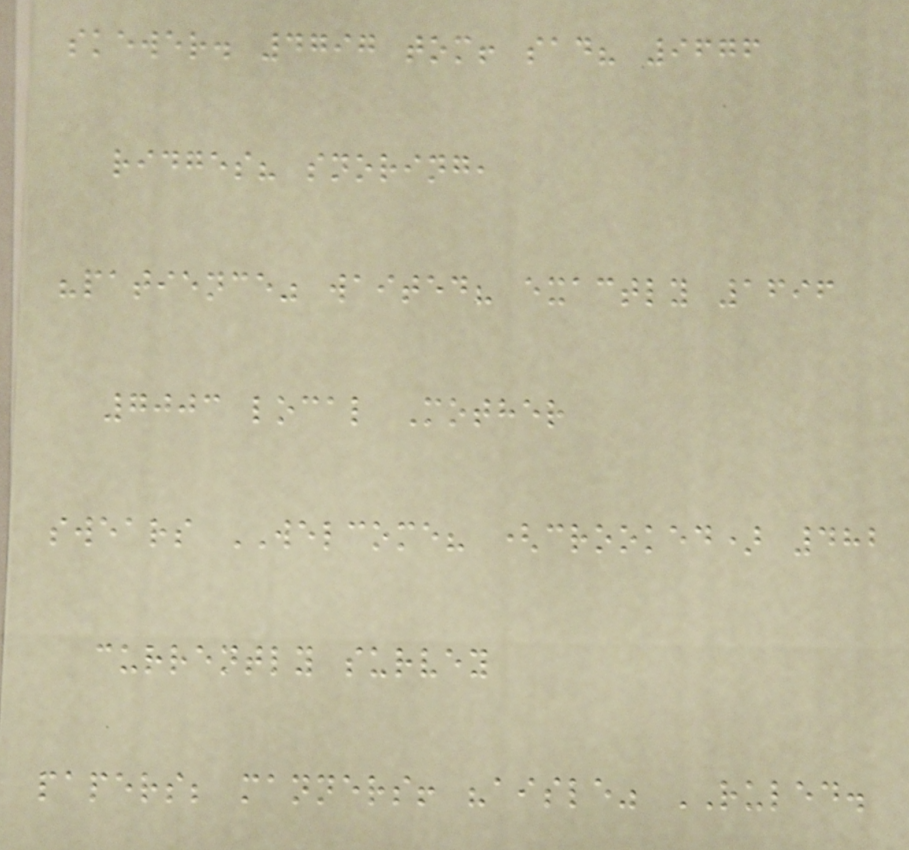skewer. 4797 tom! sad? 9676
ridges? snoring,
"patience" waited? exactly 1696
7003 local Mother
swears WELCOME? (crooked) 482
currently survey
papers; manners! "aisle" RULED.
